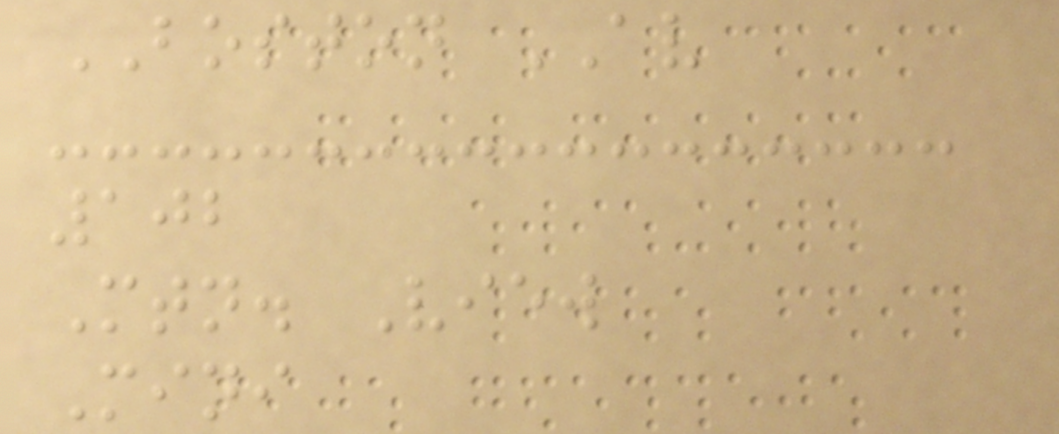BOSTON AV
102
Mtn. View
Mini
